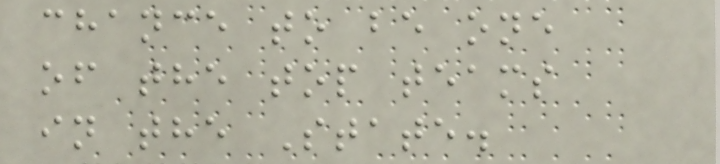chance to be one
of the top teams
in the State.
